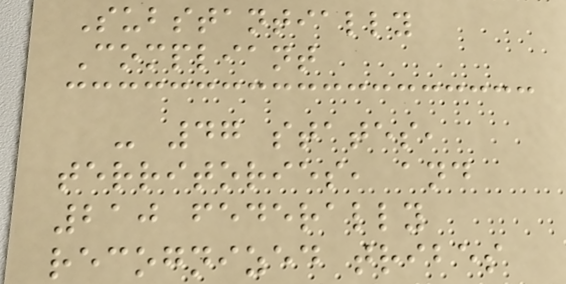Substantially
Compliant
- 47 states,
territories, and
210 federally
recognized tribes
